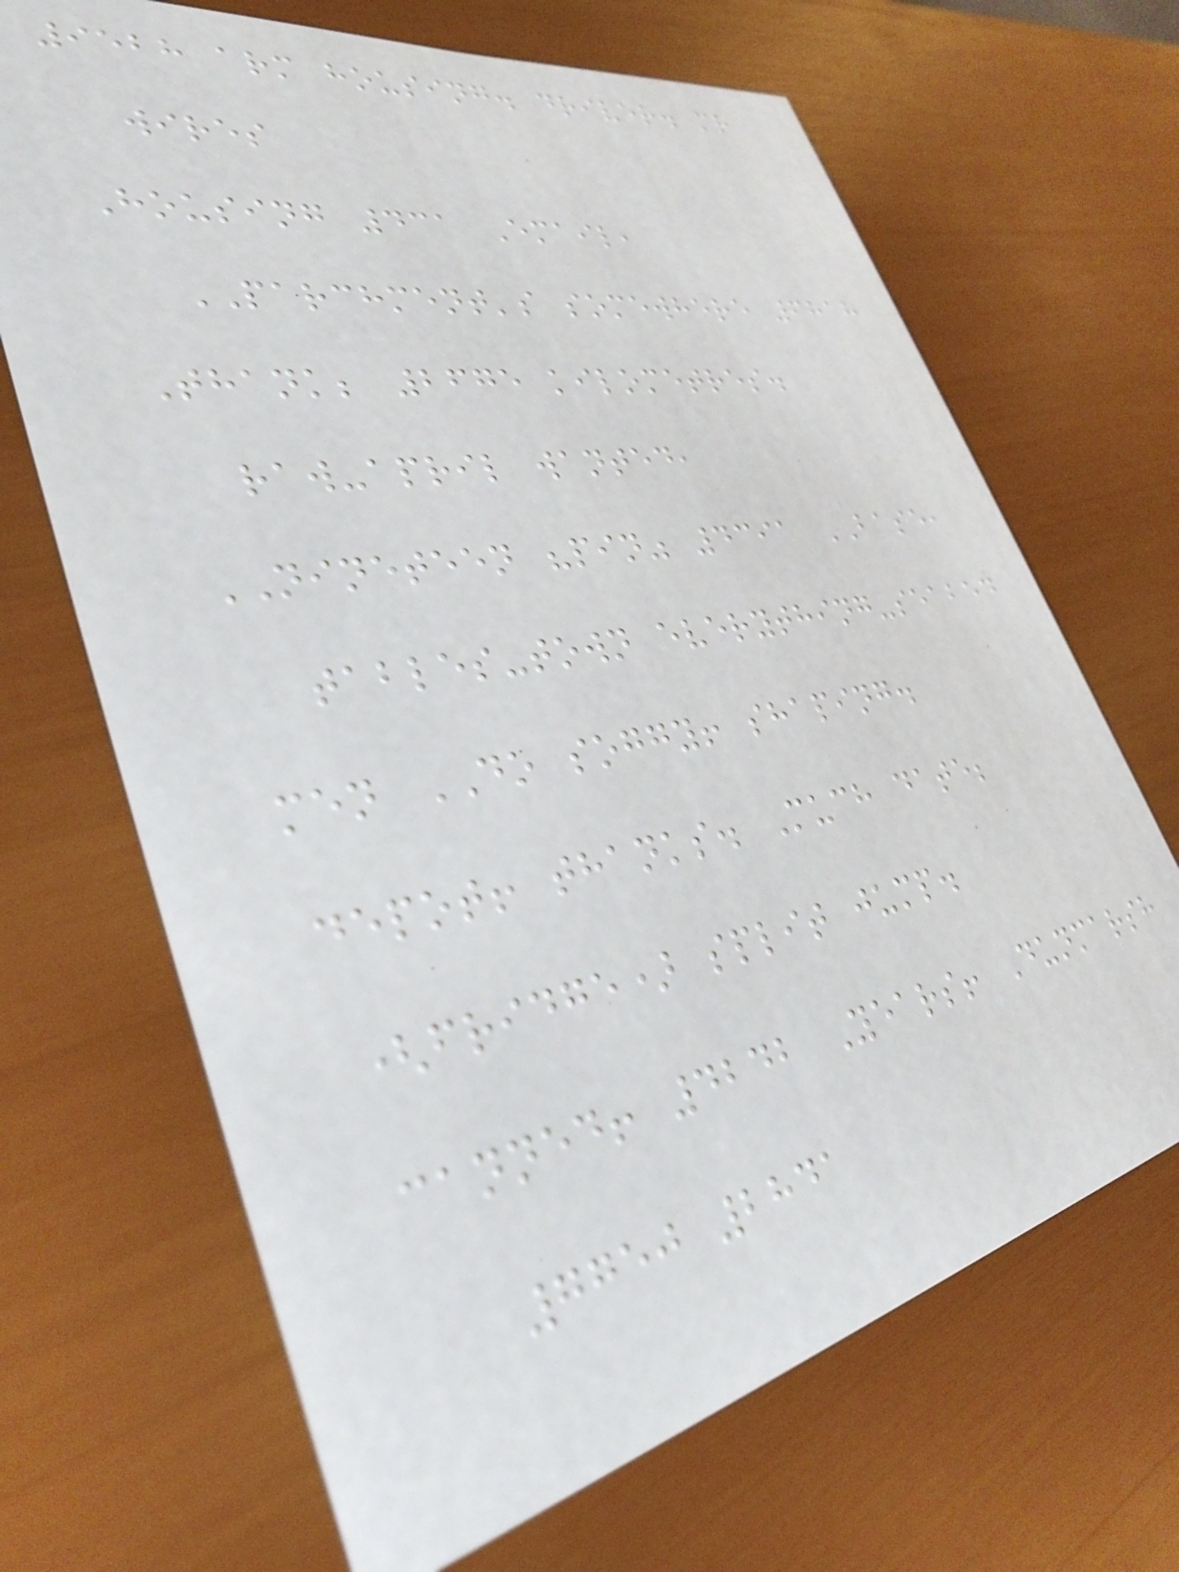9528 arm housing. driver. mr
wires
Housing 431 Email,
PARCHMENT's somewhere 6818
Thank; 2675 kilometres.
raw-april wanted,
NINETEEN "pin" 4391 BASE,
tables-town everything-seabed
men DO soggy! shaping.
depot! thanks. Much date;
(fridge) split jump.
canned! 4242 Years! Dunmarsh
7750 2841
